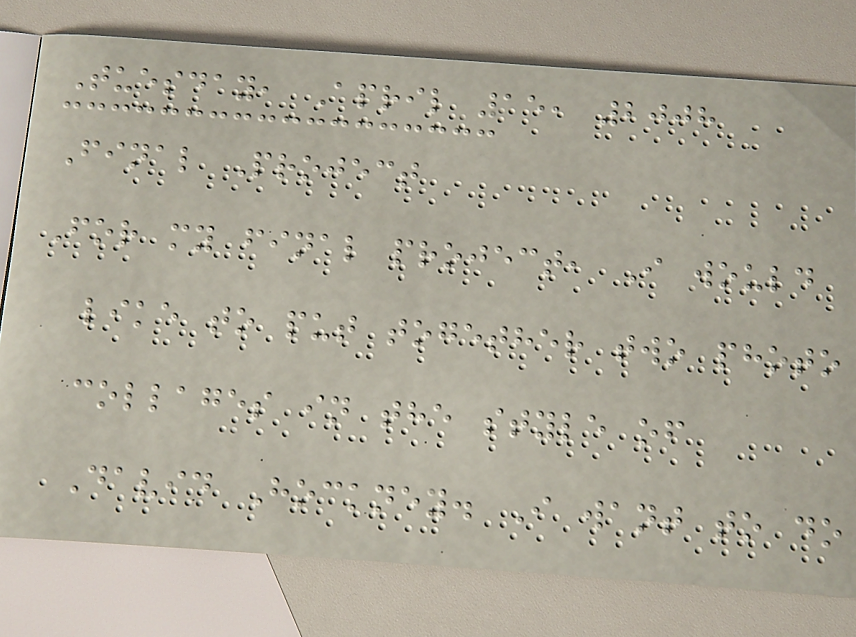Tuesday, April 15, 2008
Final Project
For my final project, I would
like to put together two photo
collages in the style of
David Hockney. I want to do
